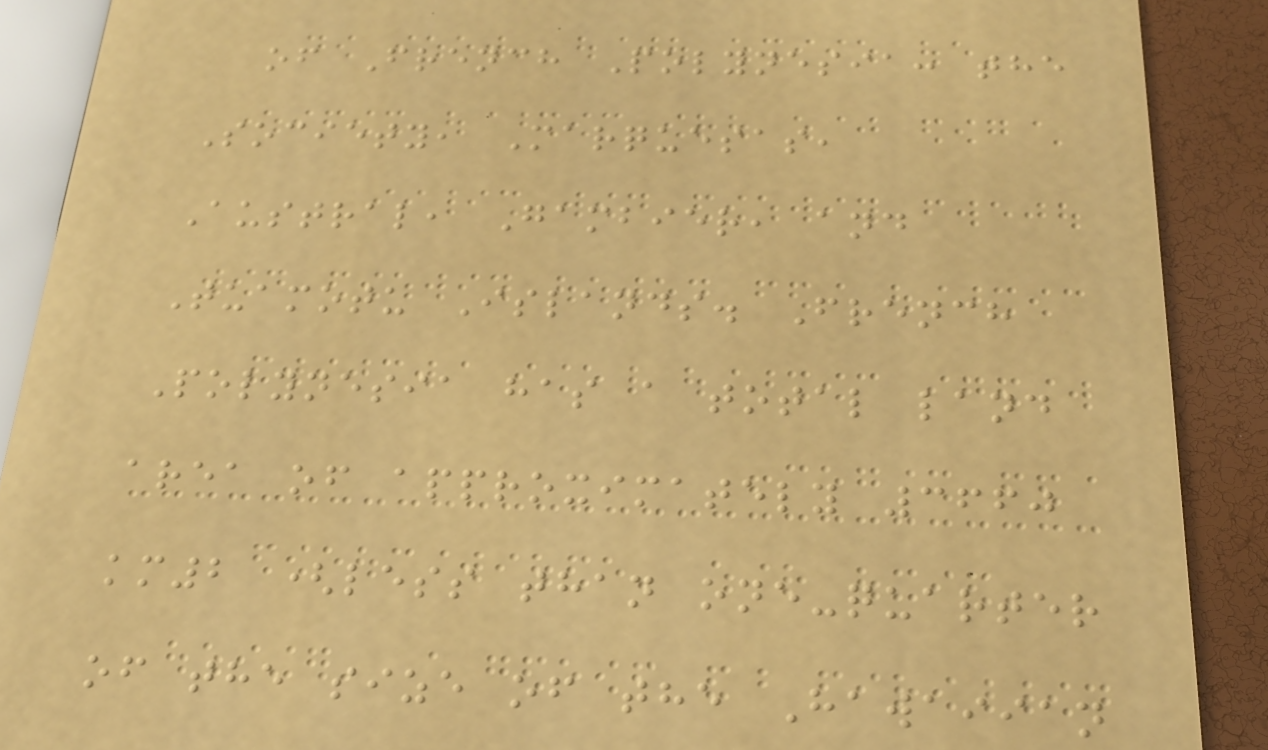of French Polynesia: the
Society, Marquesas,
Austral, Gambier, and
Tuamotu Islands. French
Polynesia has a total land
area of approximately 3660
km2 (less than one-quarter
of the size of the Hawaiian
